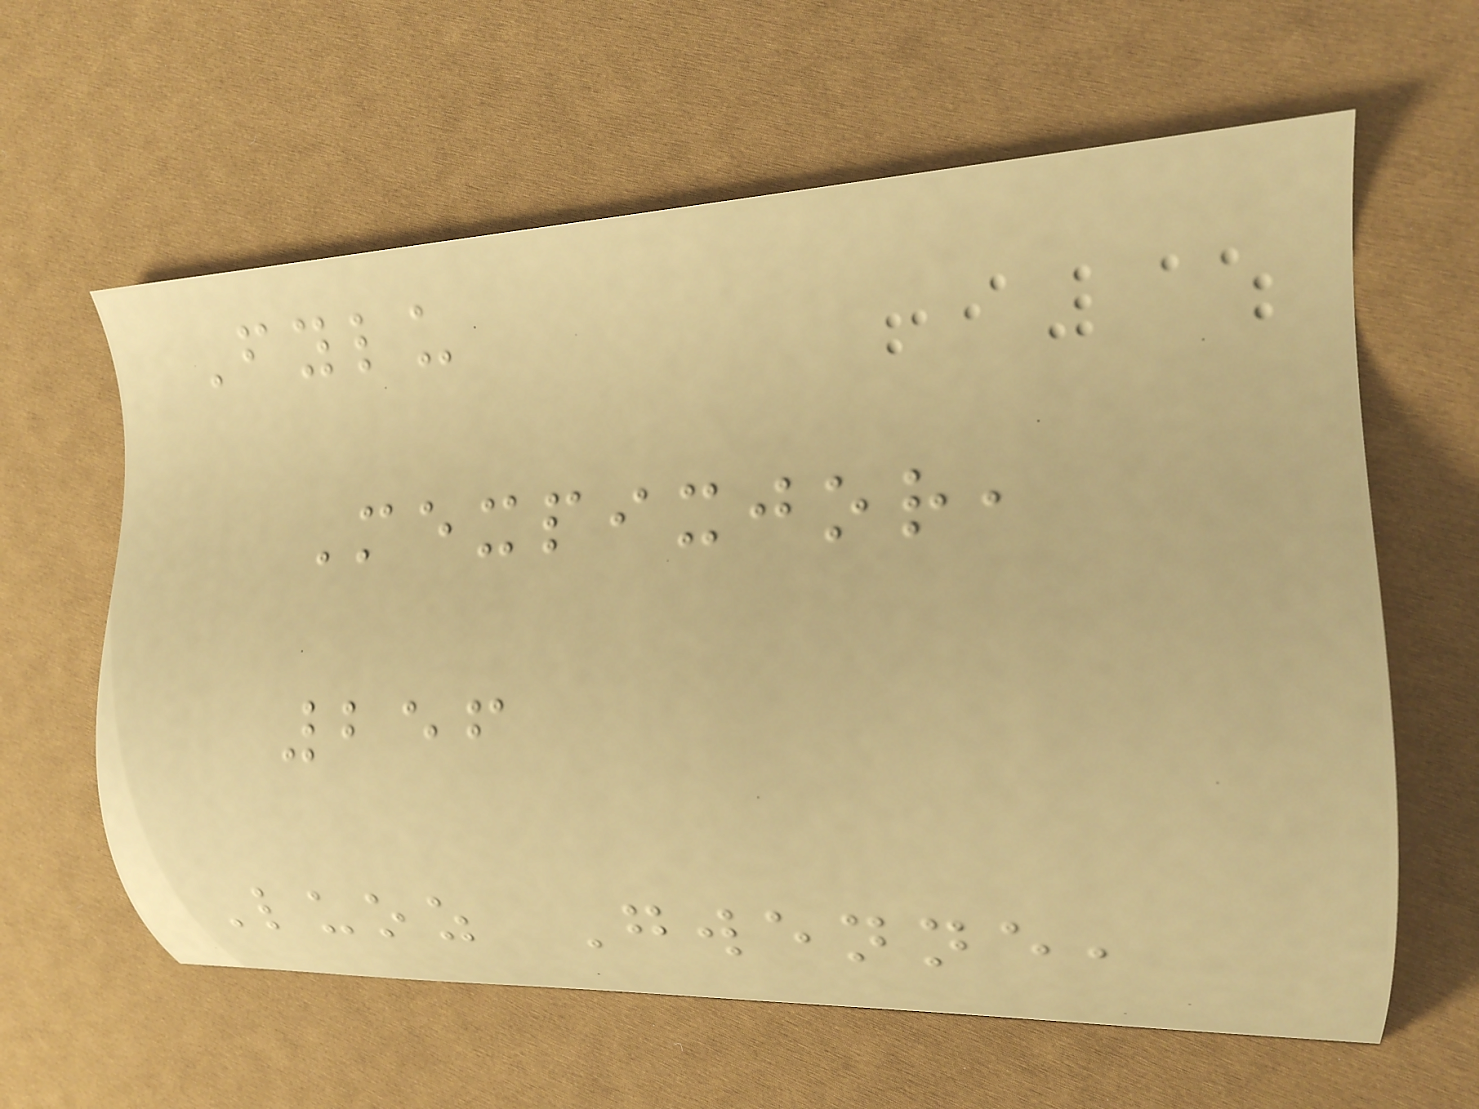Fylu
Mexpixjor,
256
Luoz Gwenne,
